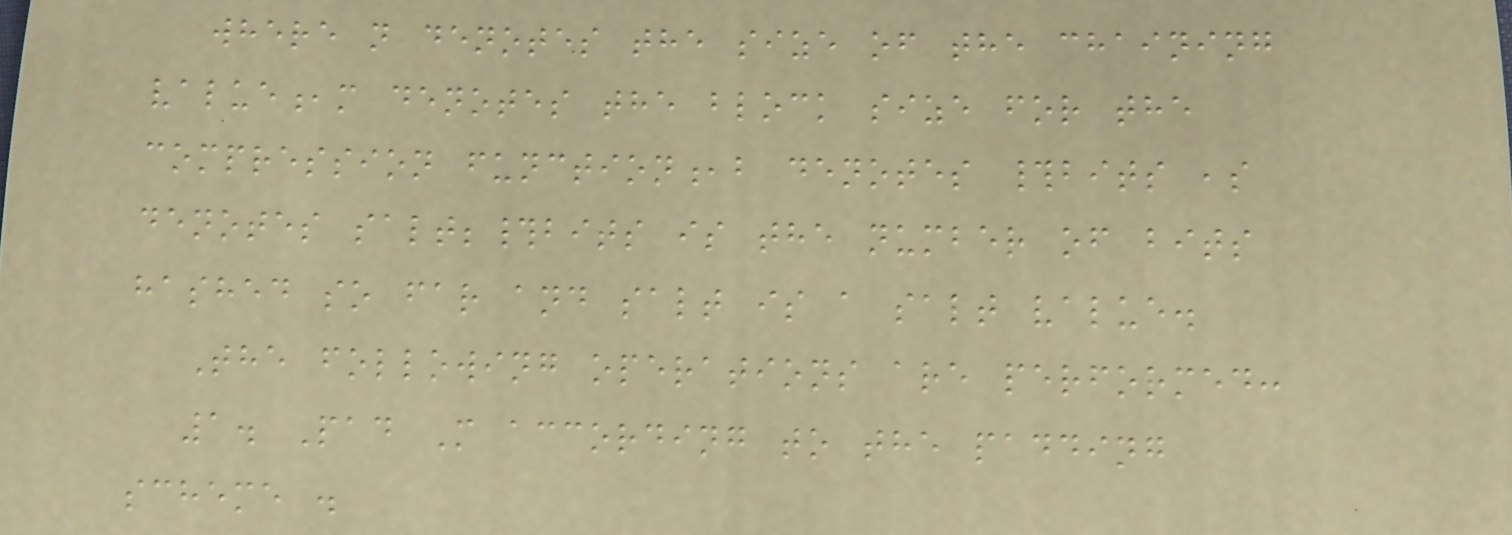where n denotes the size of the chaining
value,m denotes the block size for the
compression function,b denotes #bits ,s
denotes salt;#bits is the number of bits
hashed so far and salt is a salt value.
The following operations are performed:
1. Pad M according to the padding
scheme .
